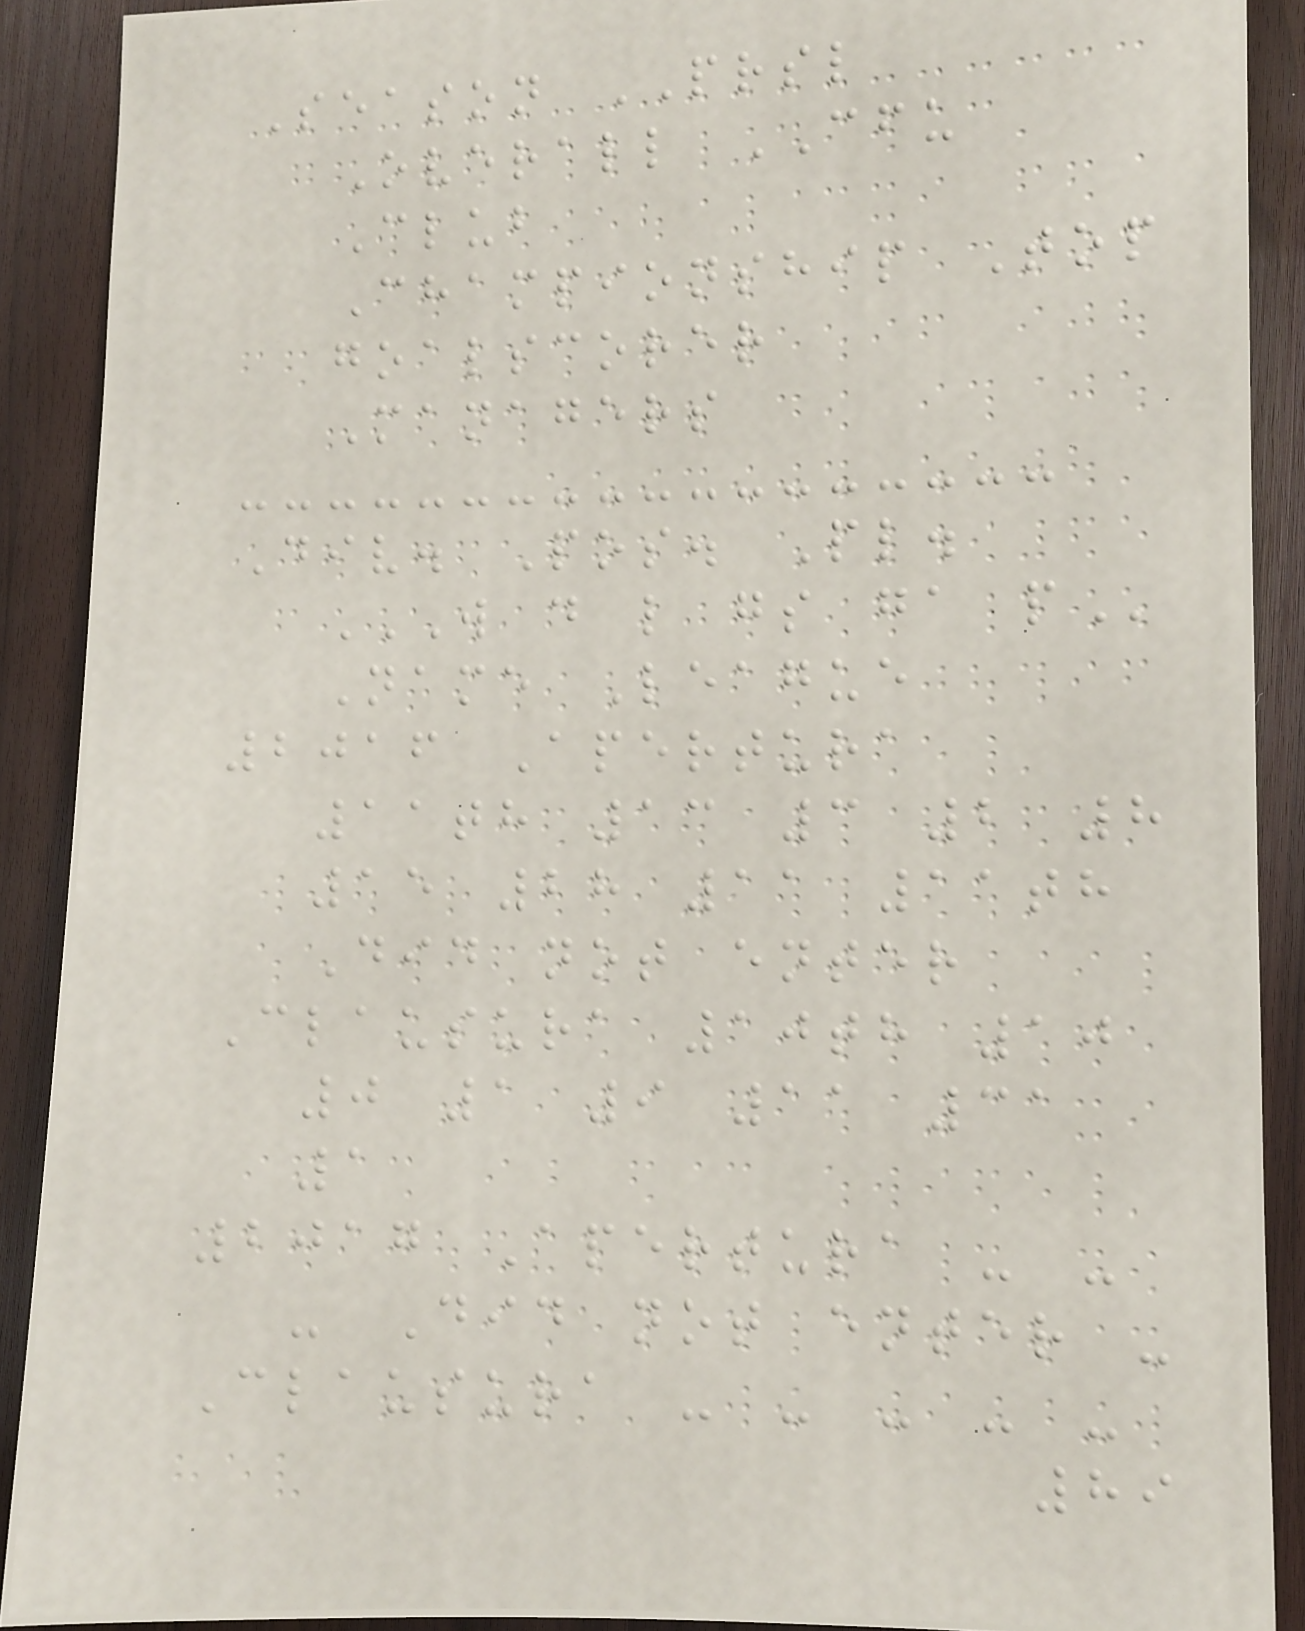Season PRSL
Overall CFU
Club
Championship Top
goalscorer
Managers
Div. Pos. Pl.
W D L GS GA P
Name League
2016 Apertura
11th 13 3 2 8
15 28 11 11th
Did not enter
Clausura 10th 10
0 1 9 11 31
1
2017 Apertura - -
- Did not enter -
Clausura - - - - -
89
